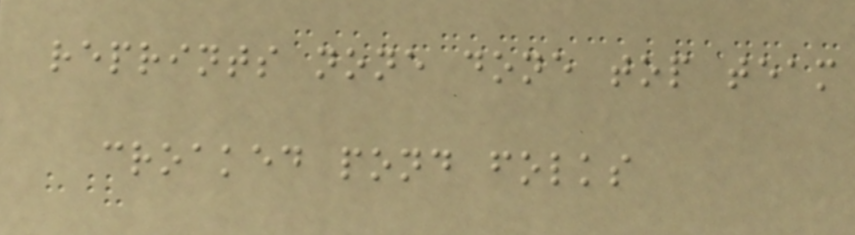reprints none done top team
croaked pond folks
